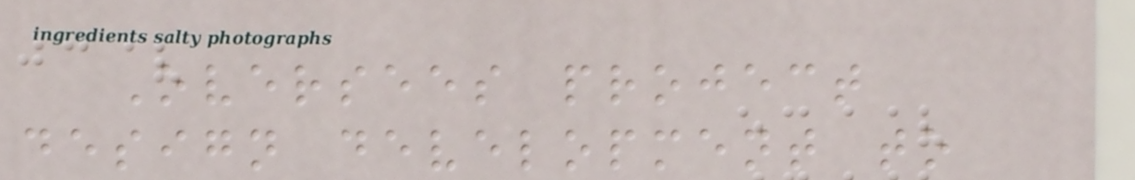Oversees project
design development to
